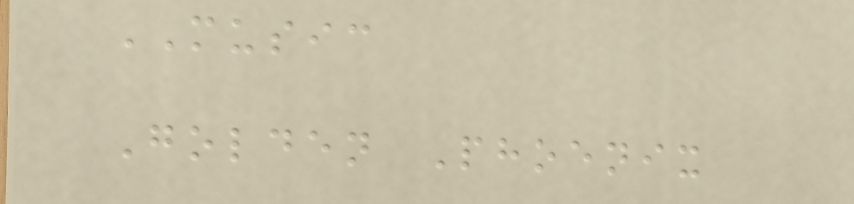MUSIC
Golden Phoenix
